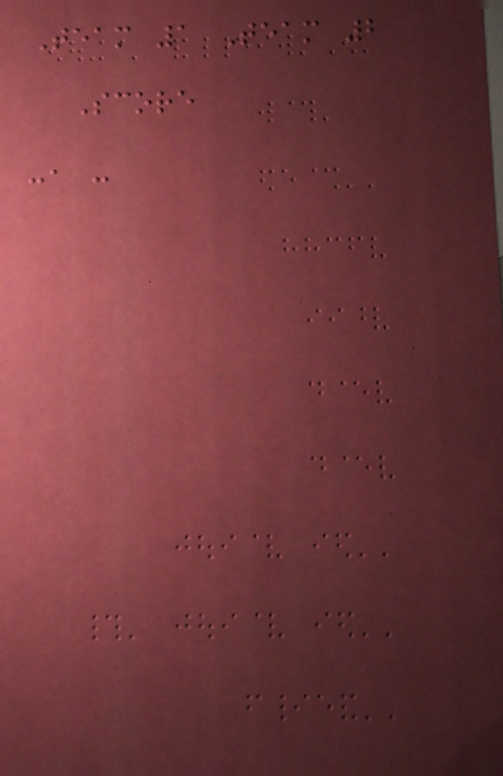Team 1 Team 2
Score
-, -
